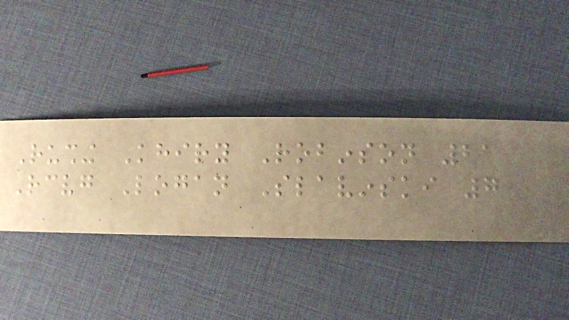Rushing Khiry Robinson 21
Receiving Logan Slavinski 7
